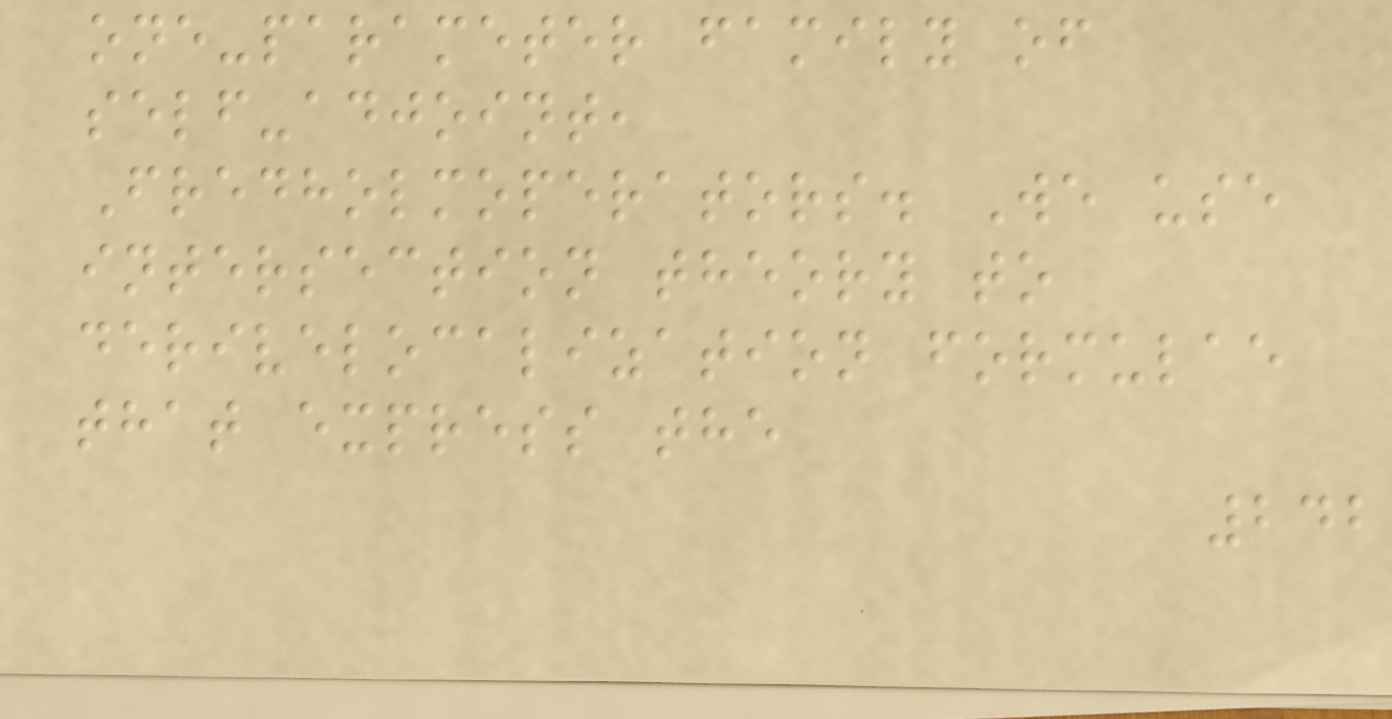one-parameter family of
self-adjoint,
Fredholmoperators. We use
intersection theory to
derivelocalization formulae
that express the
242
